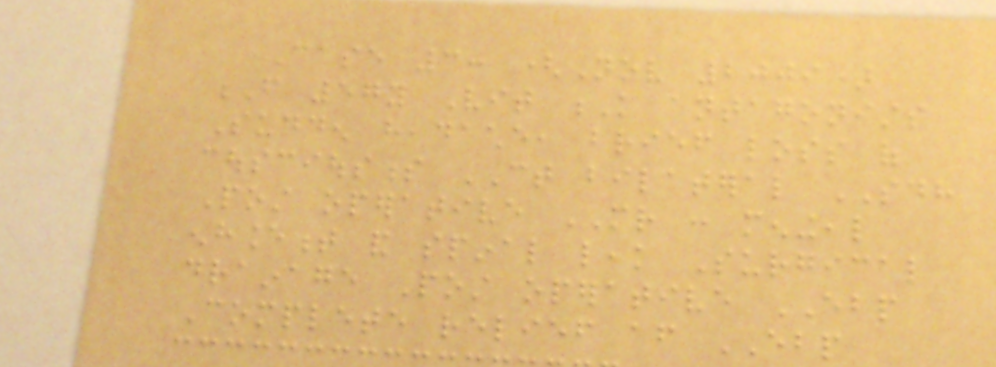Case 3: (Nov 2009)
F 57y Vit K antagonists
Sudden headache, brief loss of
cousciousness CT bilateral SDH
Post operative MR : meningeal
enhancement and spinal leak Surgical
drainage Post operative EBP
Complete relief after EBP
